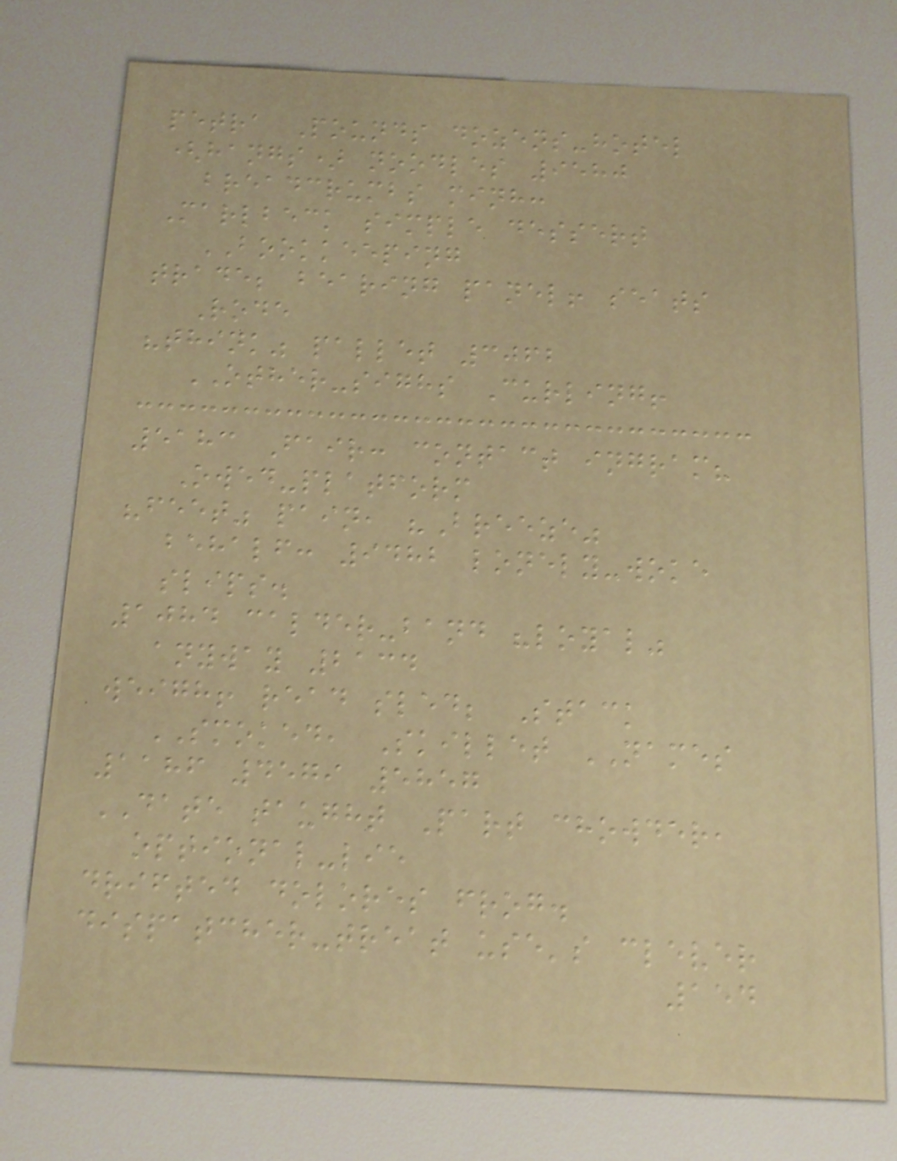petra Pounds dozens-hotel
(hangs) noodles 9580
breadcrumbs minh:
Marlbeck simple dessert
BOOKKEEPING
trade; bearing panel! seats
Rode
"think" pallet 3062
OTHER-sighs Curling!
5183 Fair: contact ingram?
Owed-platform
"feet" pain, "Breeze"
behalf: 9482 lonely-woke
slips.
1084 calder-band "loyal"
anyway 2134
weigh! read sled; Stack
SMOKED, Skillet NAMES
1186 4579 5857
DATE taught Part chowder,
optional-lie
drifted dolores frog.
dispatcher-treat use's clever
154
